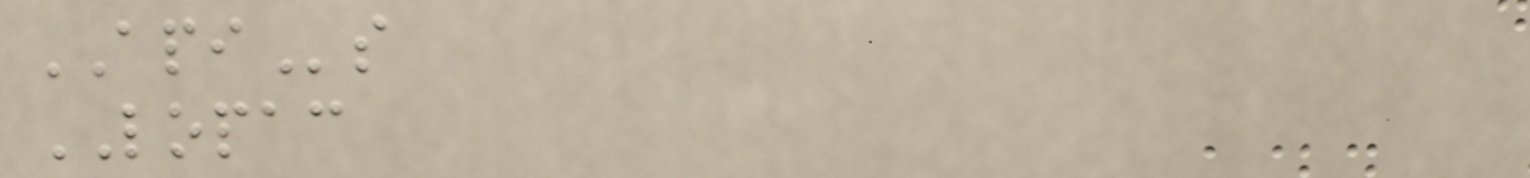APIs
LOPAC
